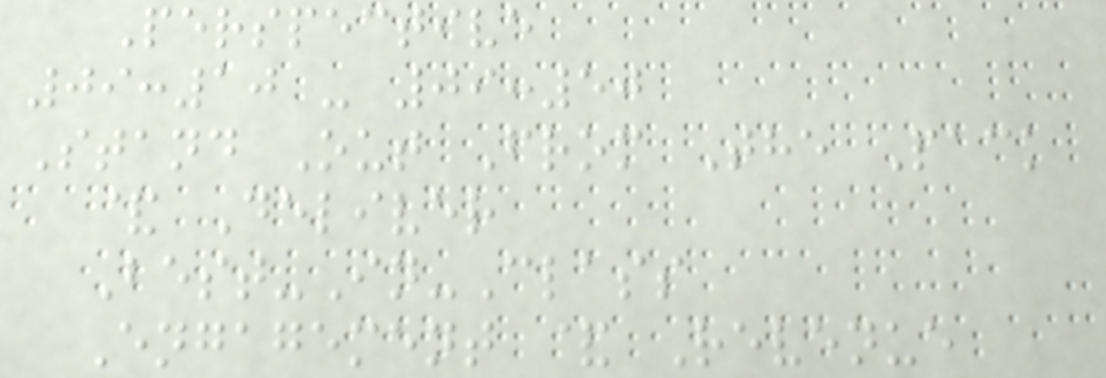Perspective
09:10 - 09:50
Stand Out From The Pack
& Deliver
Best-In-Class
Engagement & Revenue
